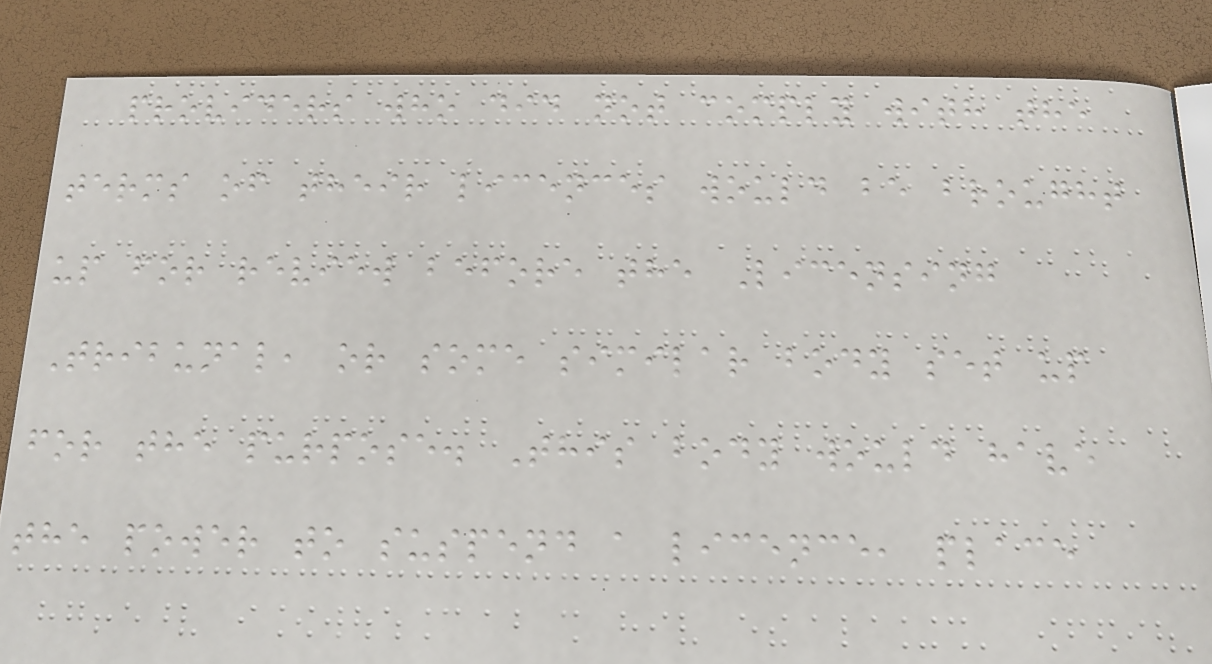providers who did not comply with the
terms of their licences would be brought
up for review before the Licensing
Tribunal, or some similar body set up
for the purpose. This body would have
the power to suspend a licence, place
